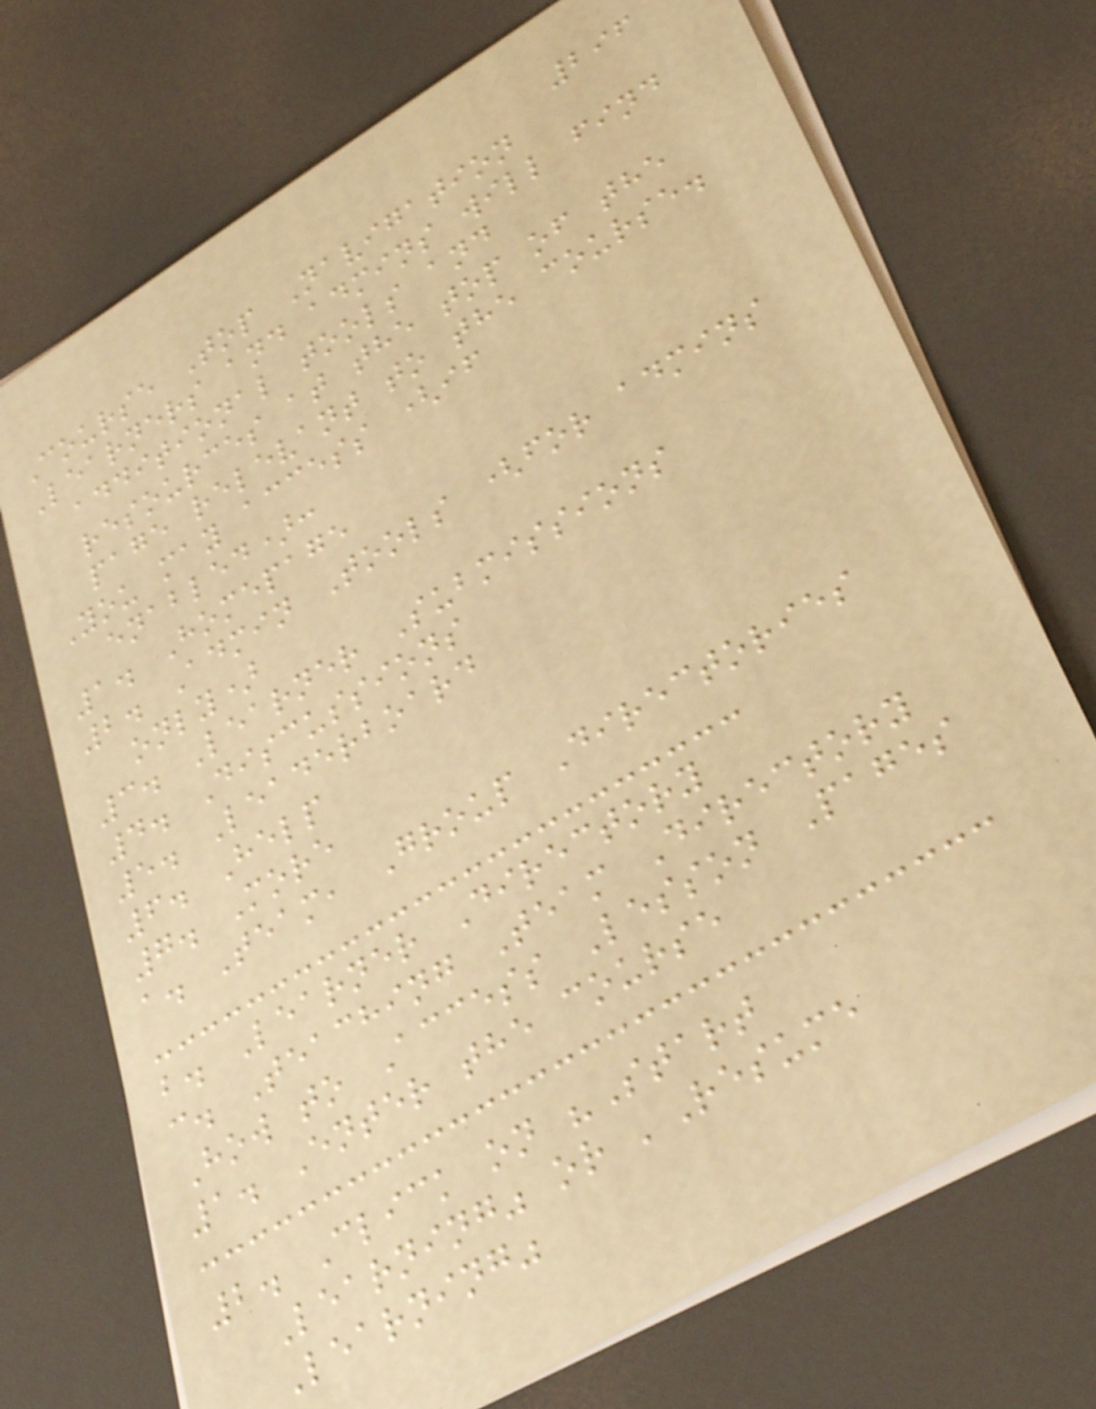296
Course Top Navigation
Learners and admins will find
additional tools and
resources at the top of the
page relevant to the course.
You may access (if
enabled):
1. Homepage
2. Admin Tools (for admins
only)
3. Learner Submissions
4. Discussions
5. Leaderboard
6. Help
7. More
a. Team, Group Directories
b. Learner Directory
c. Teaching Team Directory
How to Access Lesson Pages
1. Enter the course
2. Click on "Start
Learning" or 'Resume
Learning"
